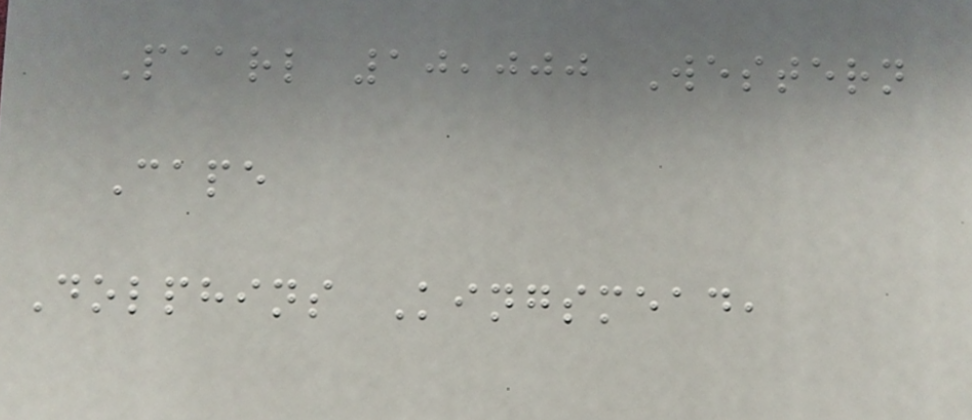Paarl 10,000 Western
Cape
Dolphins Kingsmead,
